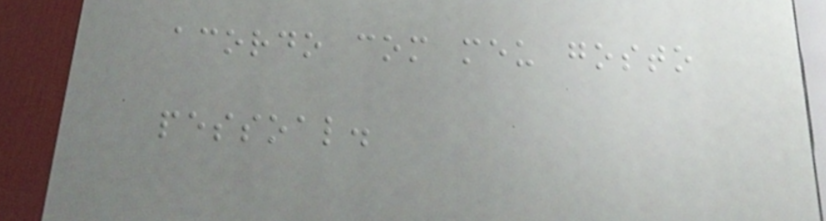acordo com meu gosto
pessoal.
